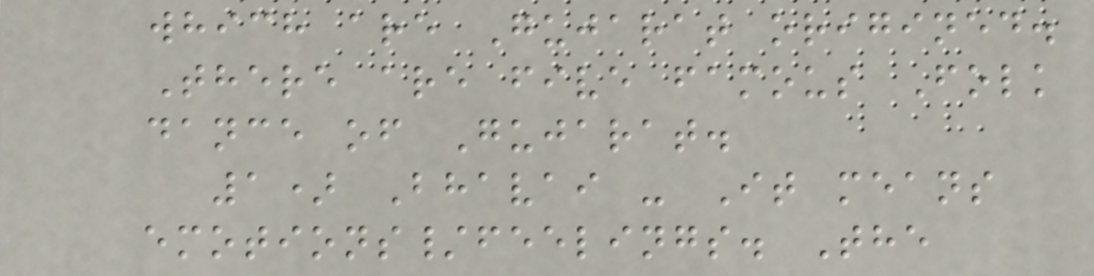which are Gujarat origined.
There are five famous Folk
dance of Gujarat.
1) Bhavai - It means
emotions/feelings. The
